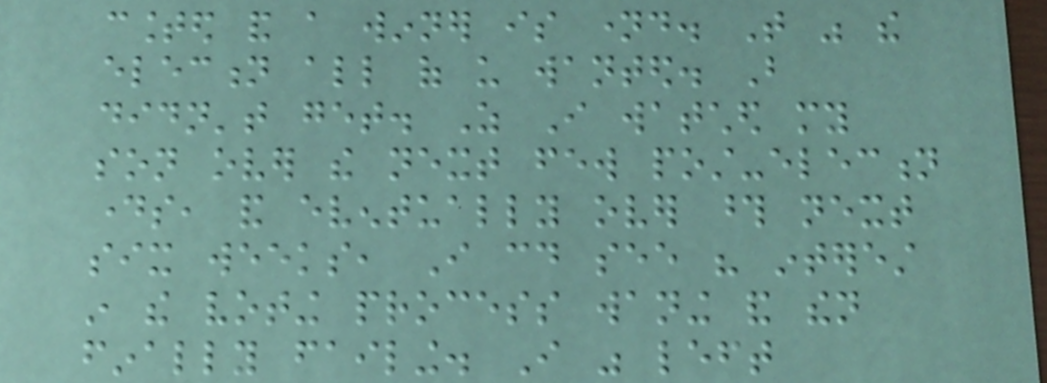counted and a winner is named. That was the
election all of us wanted. But
didn't get. As I watched my
son over the next few post-election
days, and eventually over those next
six weeks, I could see his interest
in the voting process waning and then
finally failing. I was left
